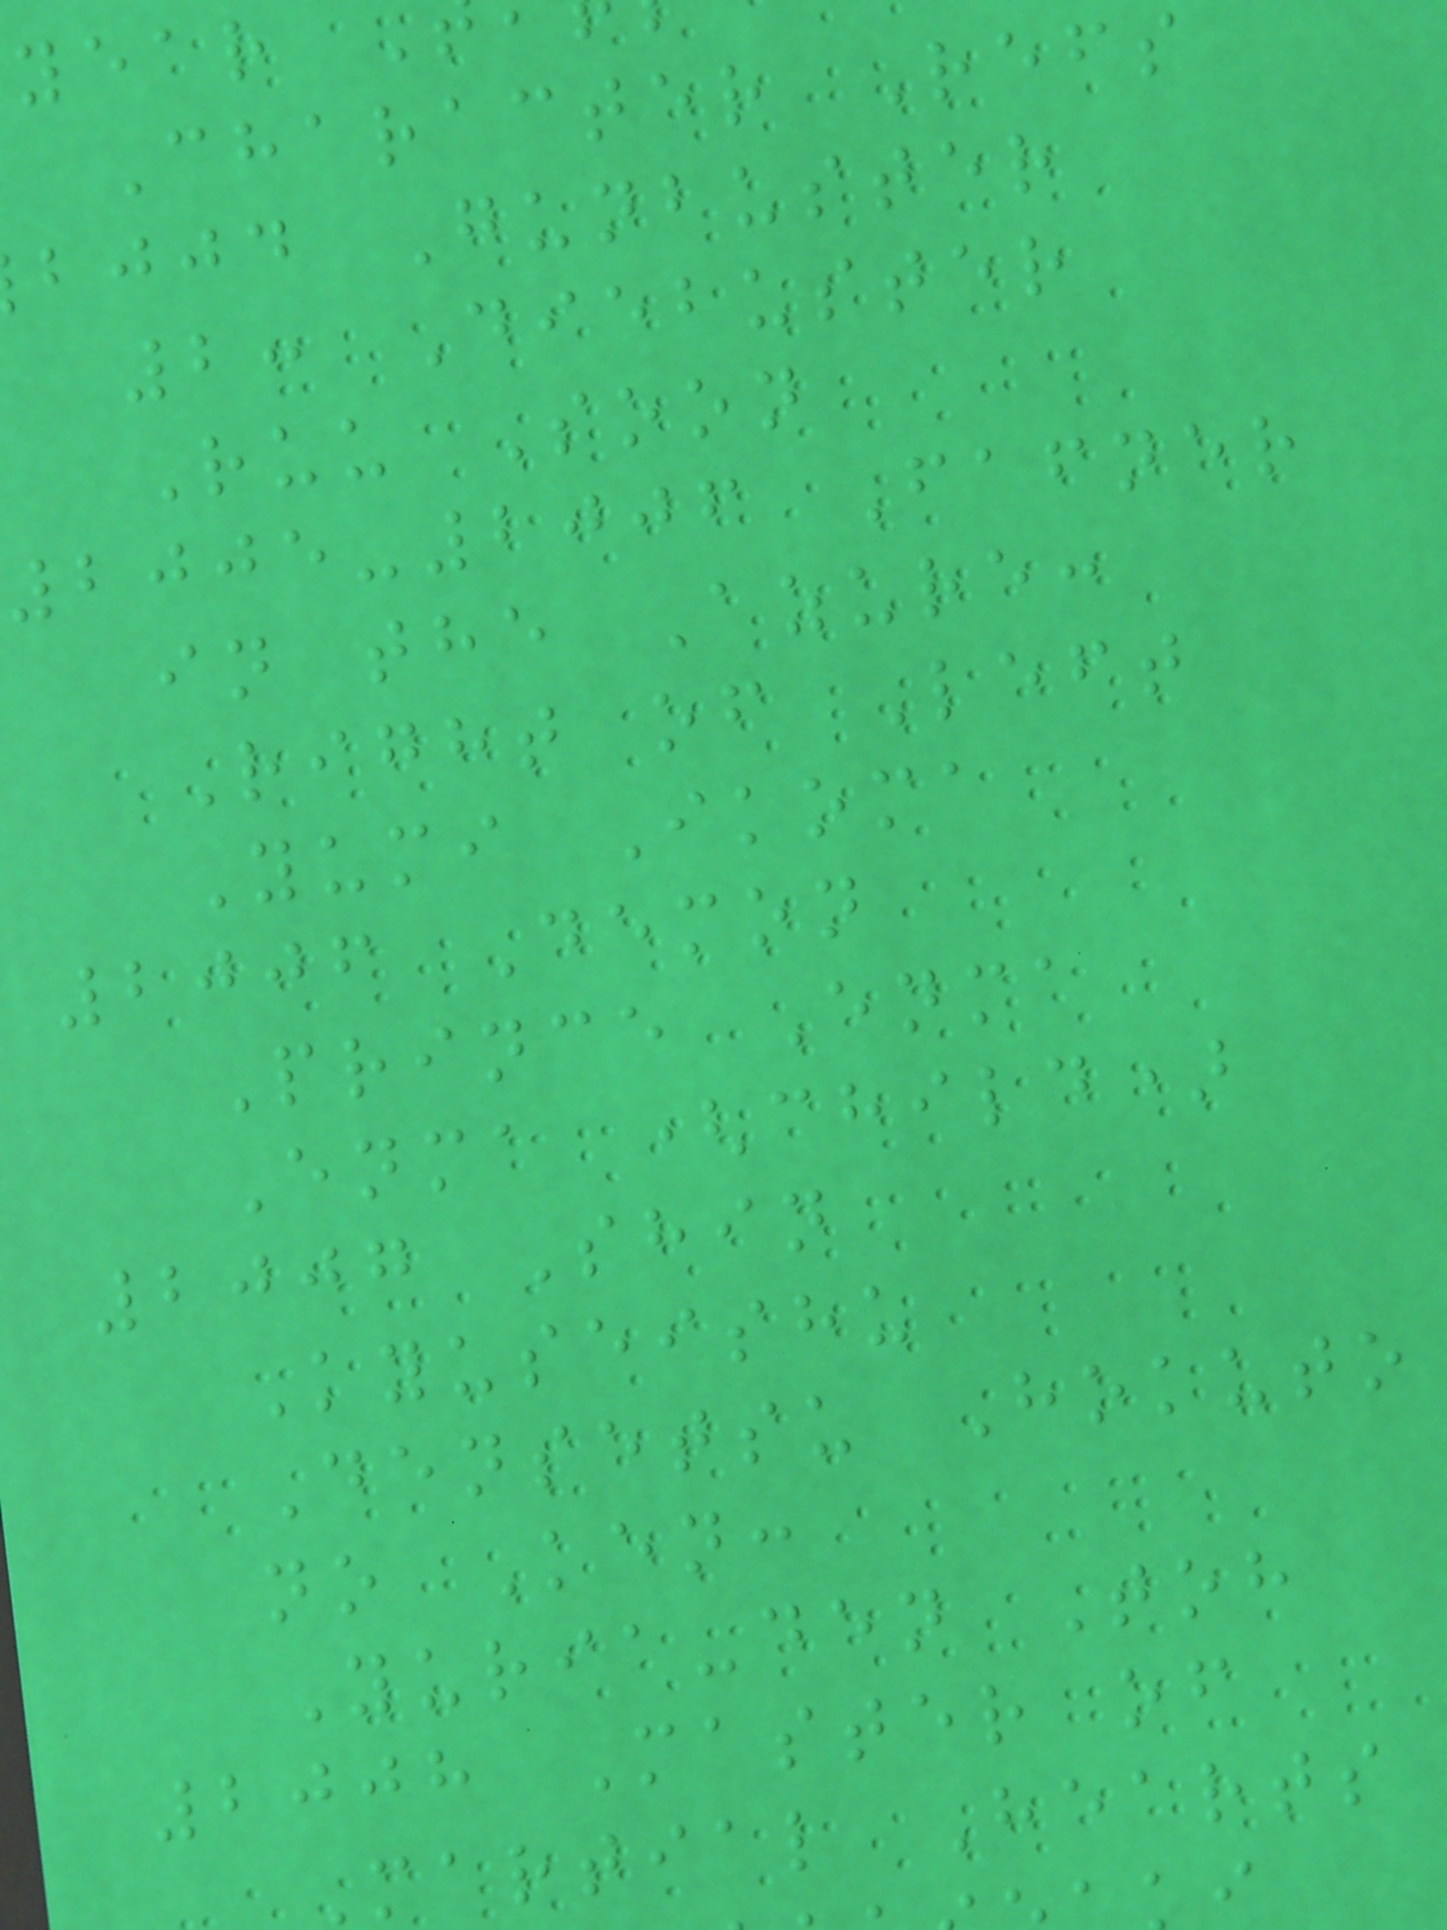year
Character Refs
bjjd Gunbuster
2: Diebuster
Ruu Soon
2005-2006 Fafner
in the Azure:
Right of Left
Yumi Ikoma
2006 Demon
Prince Enma
Enma (child)
2007 Shin
Kyuseishu
Densetsu Hokuto
no Ken:
Yuria-den Toh
2008 Master of
martial Hearts
